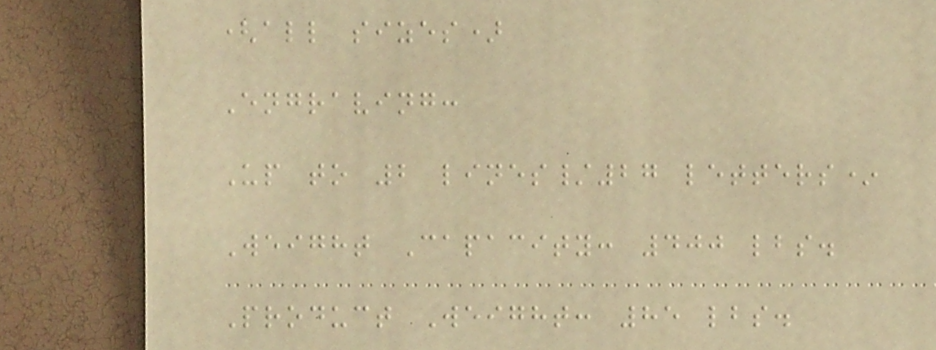(all sizes)
Engraving:
Up to 2 lines/27 letters*
Weight Capacity: 400 lbs.
Product Weight: 85 lbs.
